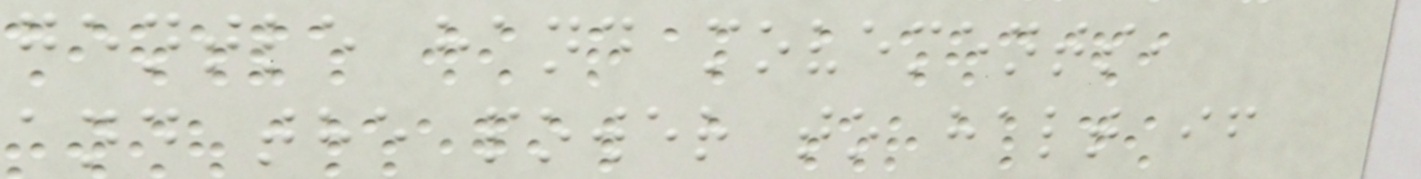gentle hand movements,
and the power to halt if
